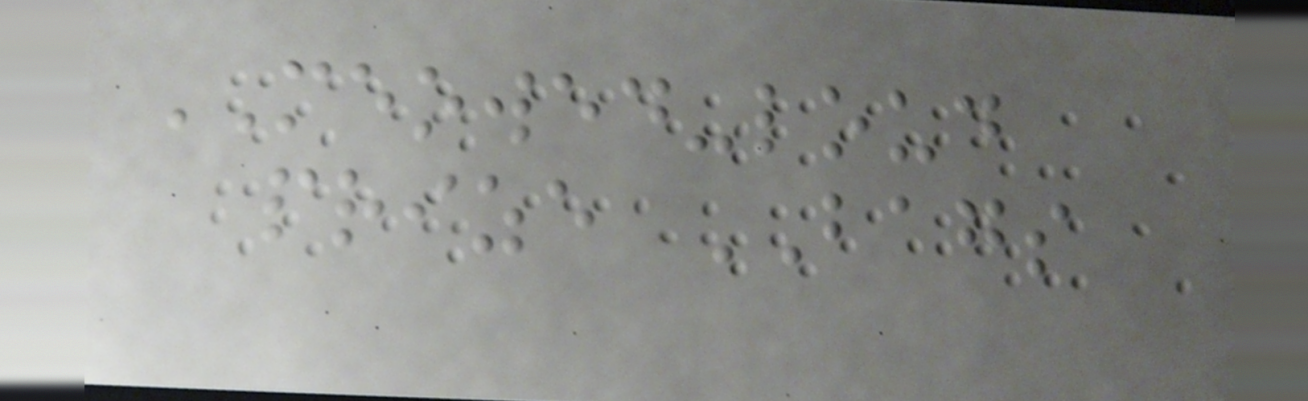MEOWED-loud
prize BAGS
